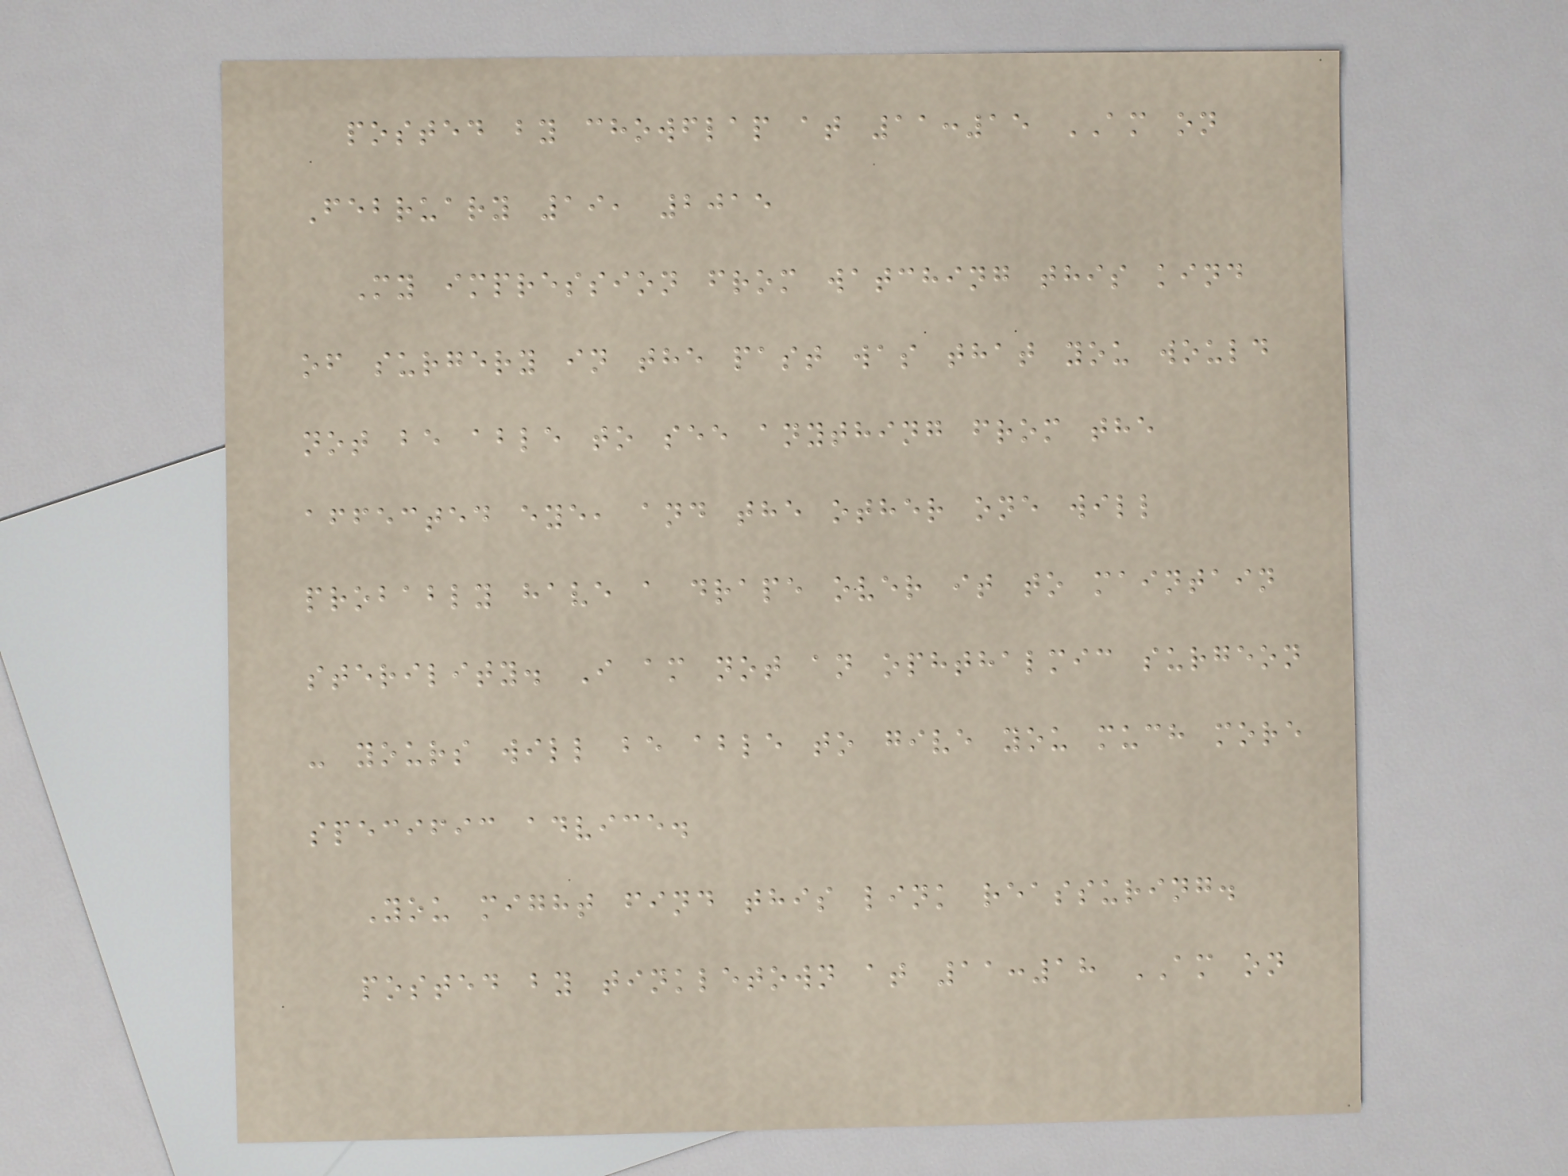posted by chowflap at 11:15 AM on
February 19, 2015
My impression from watching this kind
of surgery in the past was that you would
not be able to see anything from the
affected eye, and the other one will
probably have a drape over it to maintain
sterility. I am not an ophthalmic surgeon
- yours will be able to give you much more
specific advice.
You might find this link reassuring.
posted by tinkletown at 11:18 AM on
